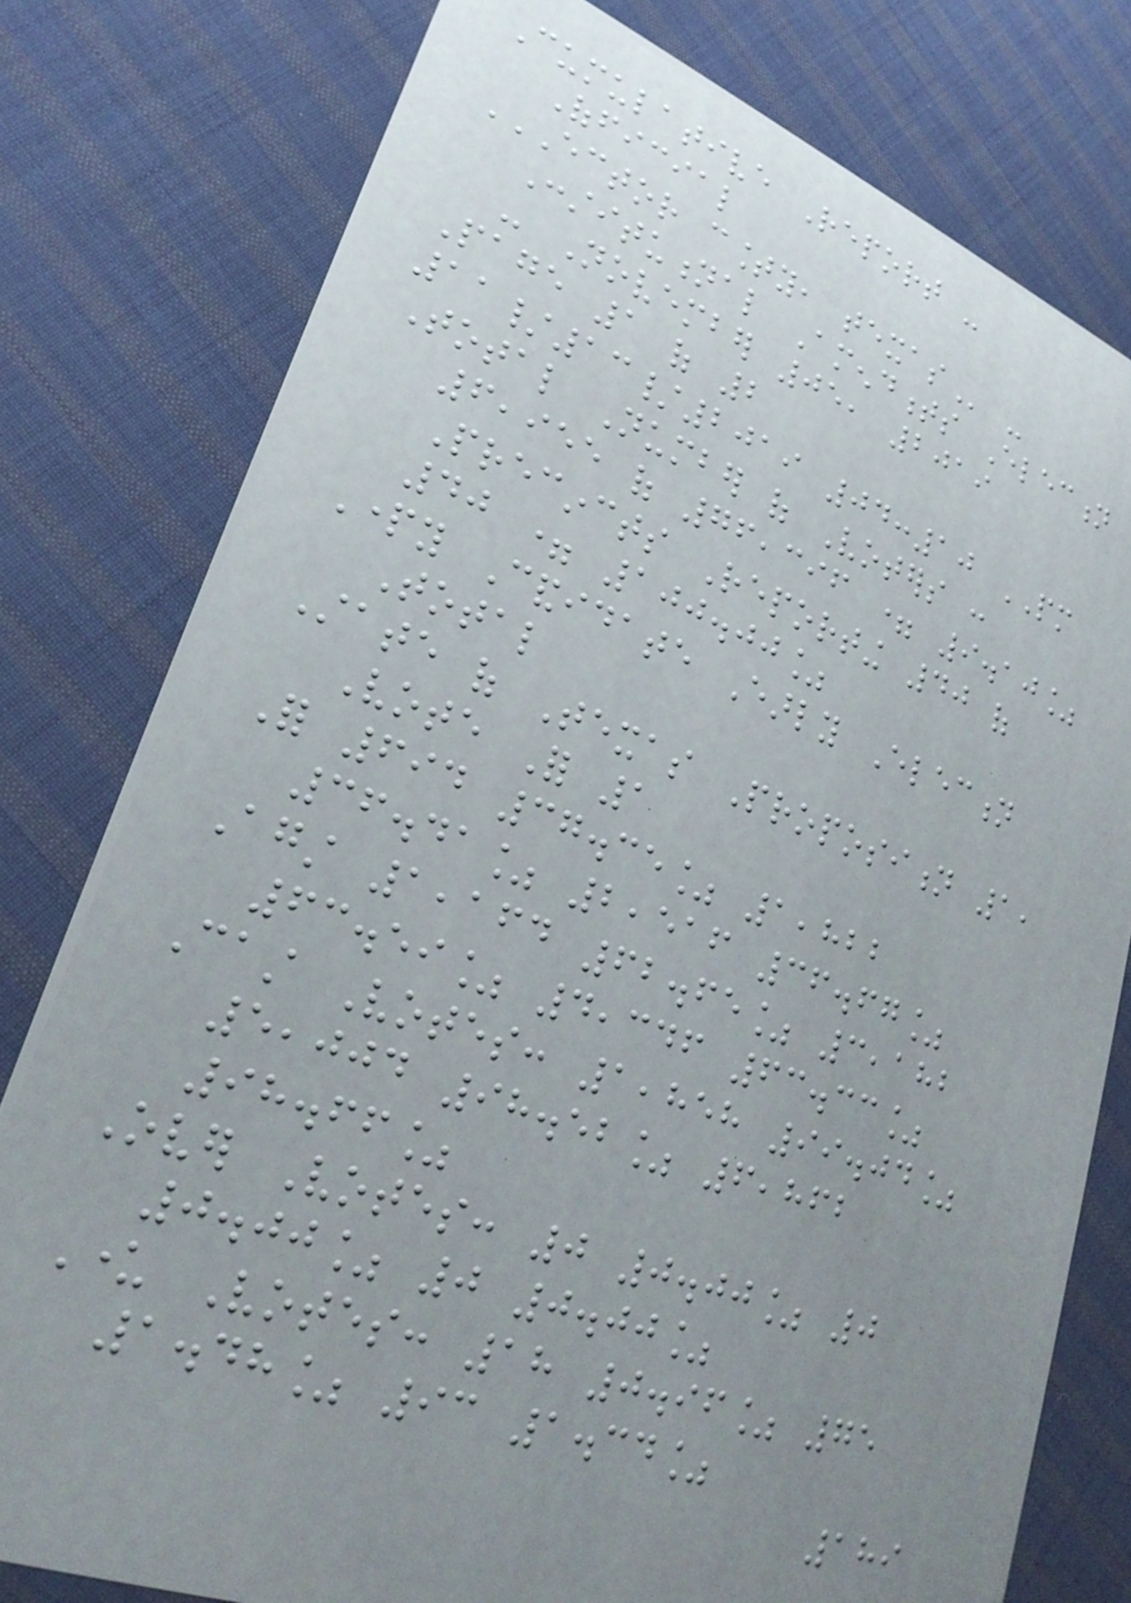Cumulative Report -
Official
ECTOR COUNTY, TEXAS -
Constitutional Amendments Election
- November 05, 2019
Page 1 of 2
11/13/2019 04:10 PM
Total Number of Voters :
6,955 of 76,396 = 9.10%
Precincts Reporting 40 of
40 = 100.00%
Party Candidate Early Election
Total
State of Texas Proposition 1,
Vote For 1
For 694 37.35% 1,822
36.41% 2,516 36.67%
Against 1,164 62.65% 3,182
63.59% 4,346 63.33%
Cast Votes: 1,858 99.04%
5,004 98.52% 6,862
98.66%
Over Votes: 0 0.00% 0
0.00% 0 0.00%
Under Votes: 18 0.96% 75
1.48% 93 1.34%
189
